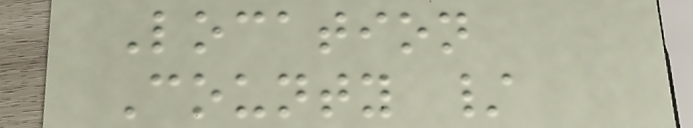Location
County /
